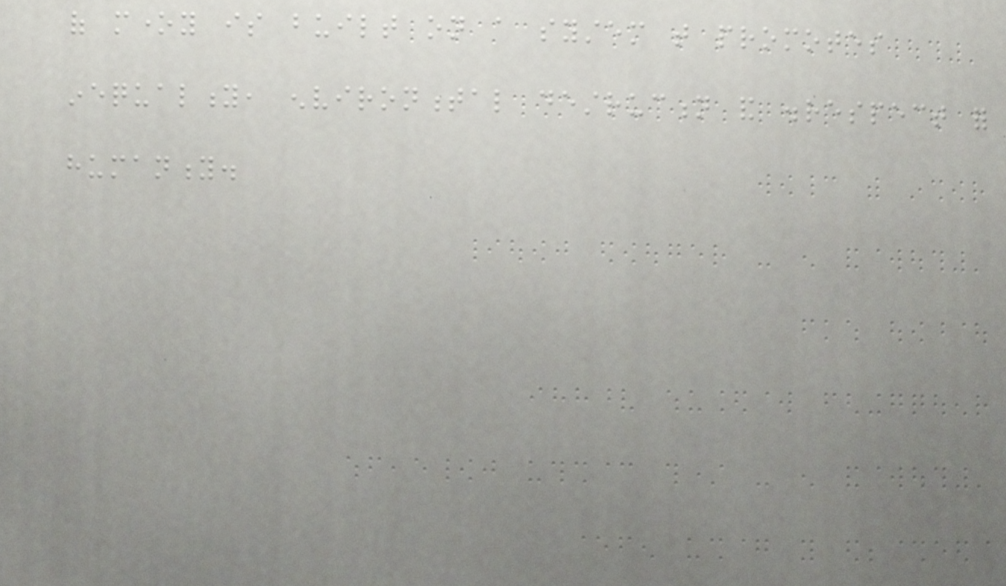of money is built on a system that promotes
inequality, environmental destruction and disrespect for
humanity.
